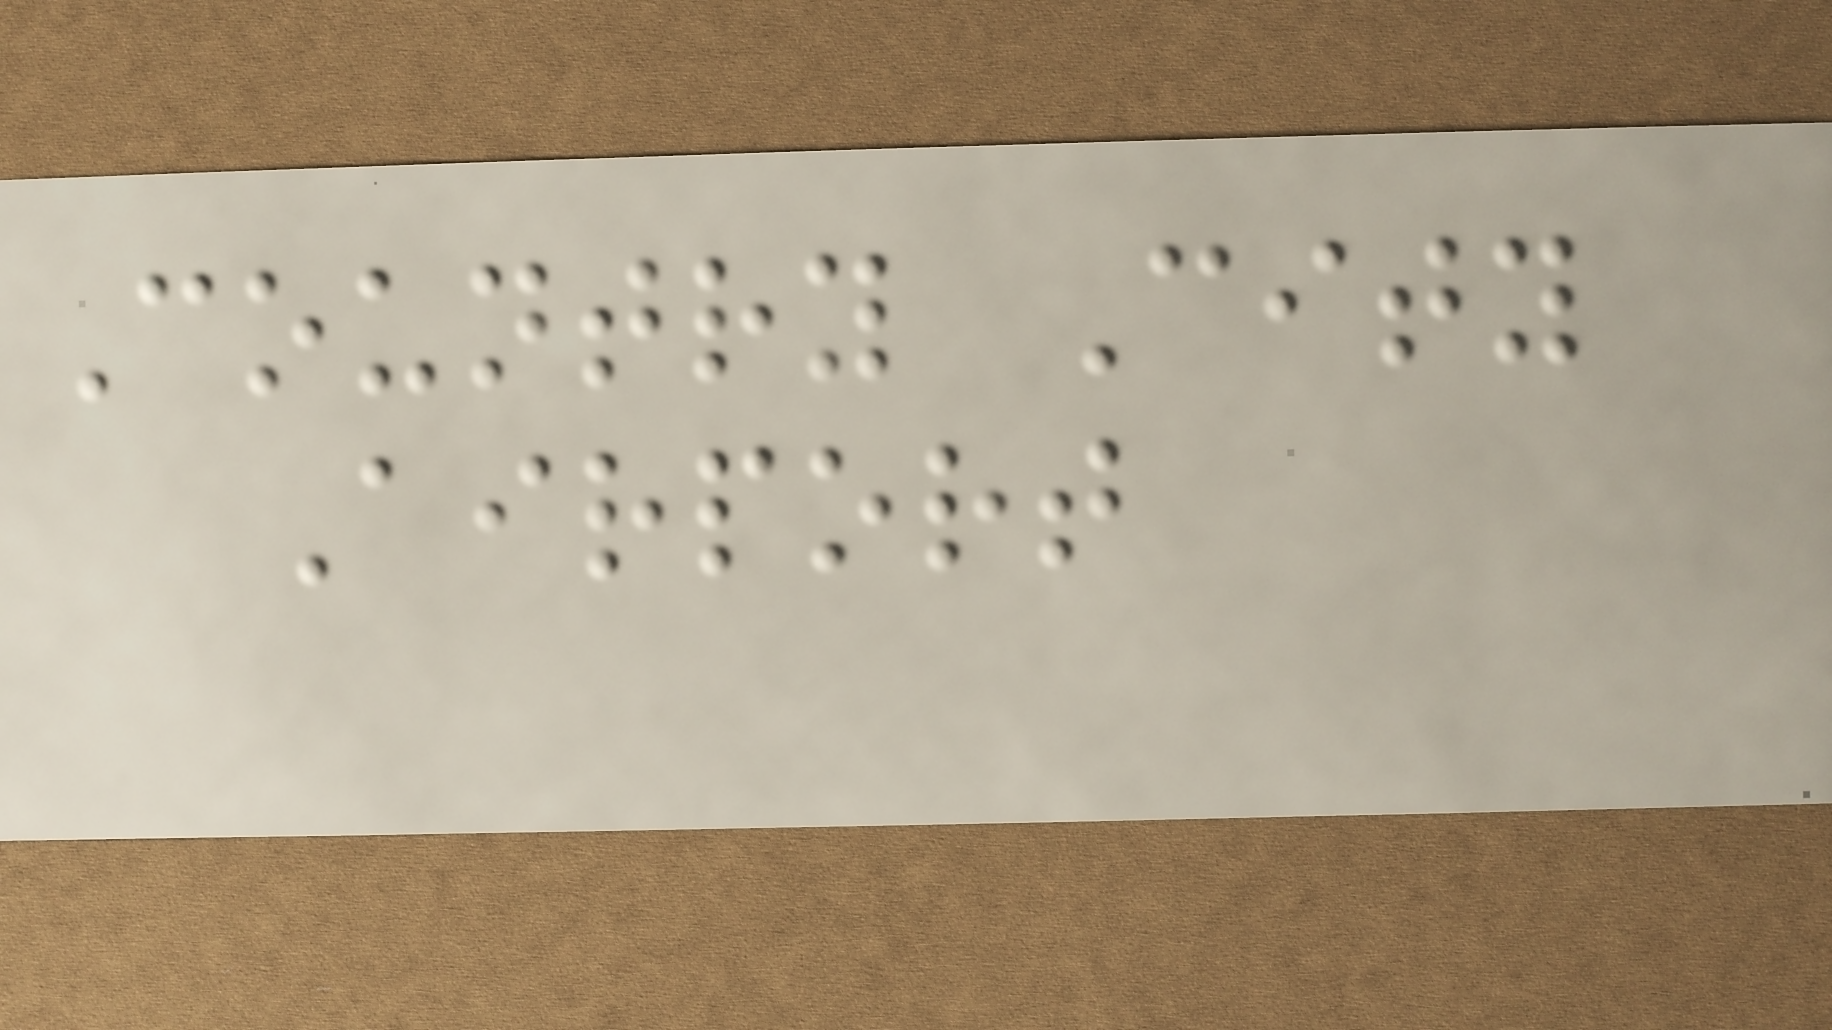Country City
Airport
